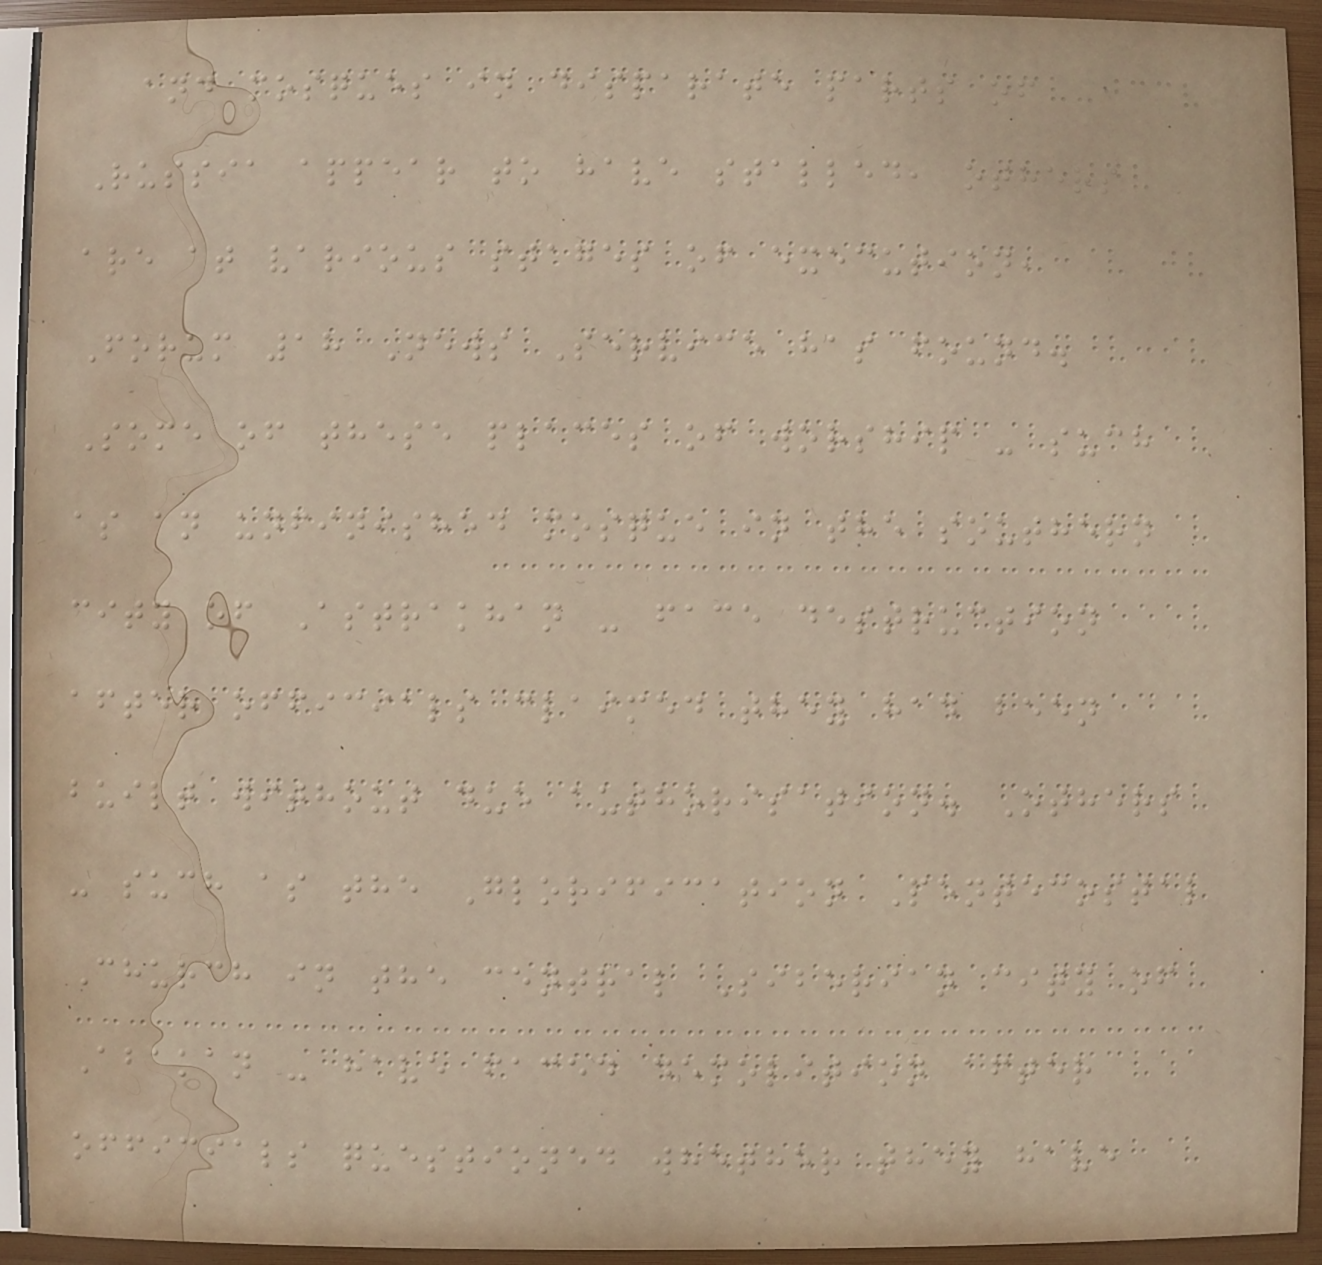and mosques in disparate parts of
Russia appear to have stalled, others
are at various stages of execution,
Forum 18 News Service has found.
Some of these places of worship - such
as an unfinished mosque in the southern
city of Astrakhan - face destruction
after officials claimed they had been
built without due authorisation. Others
- such as the Glorification Pentecostal
Church in the central Siberian city of
Abakan - have faced demolition after
officials questioned whether they have
